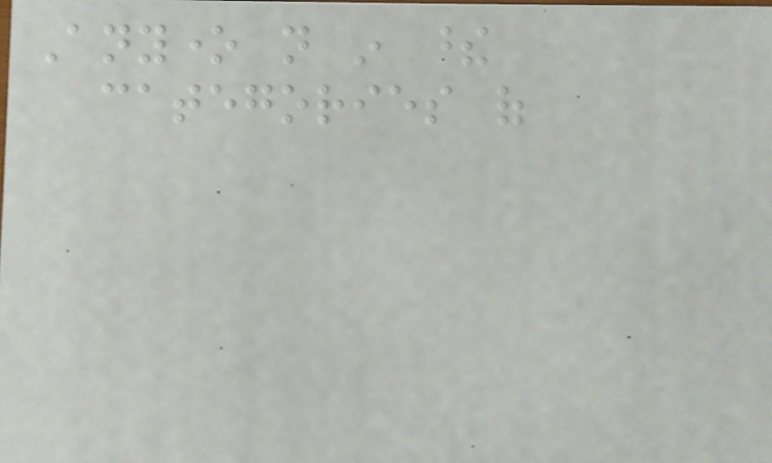Anyone not in these
categories of
